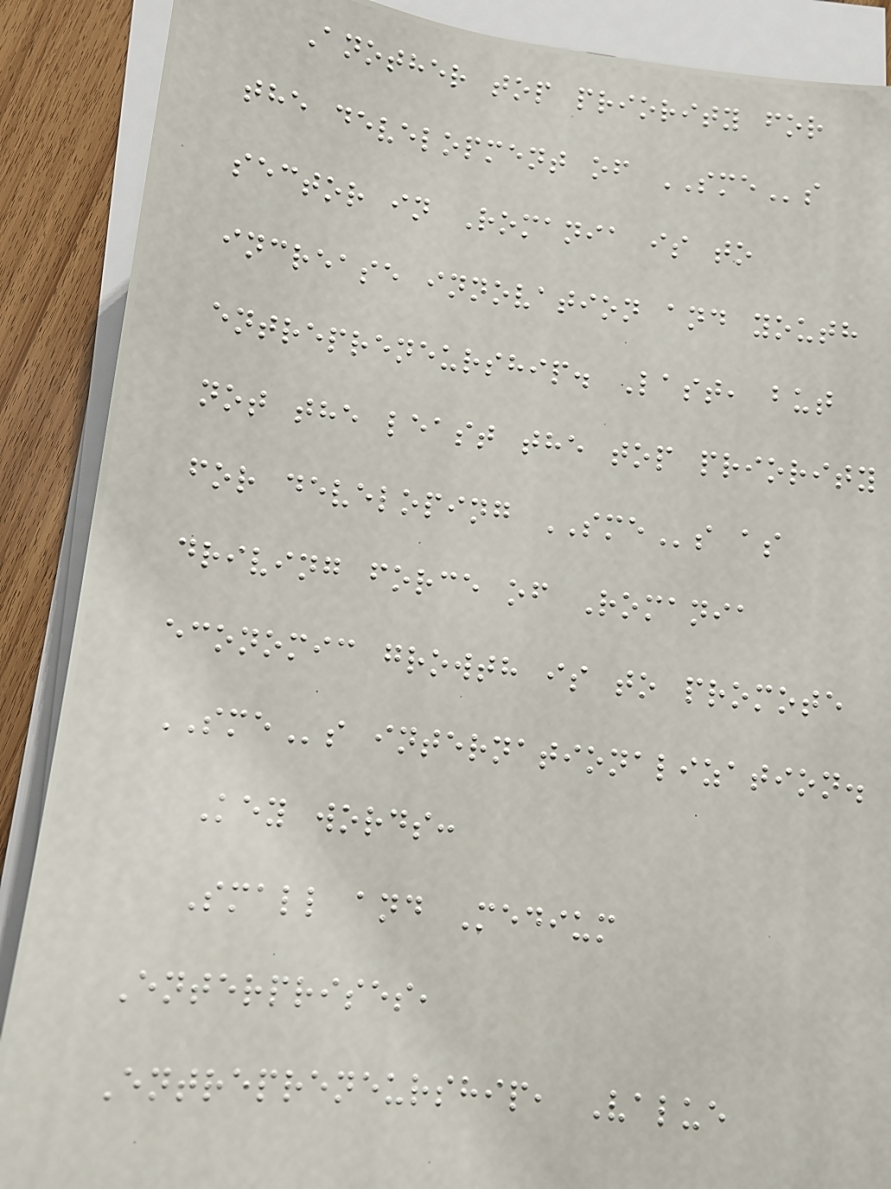Another top priority for
the development of SMEs
sector in Romania is to
increase innovation and youth
entrepreneurship. Last, but
not the least the top priority
for developing SMEs as
driving force of Romania
economic growth is to promote
SMEs internationalization.
Key words:
Small and Medium
Enterprises,
Entrepreneurship, Value
